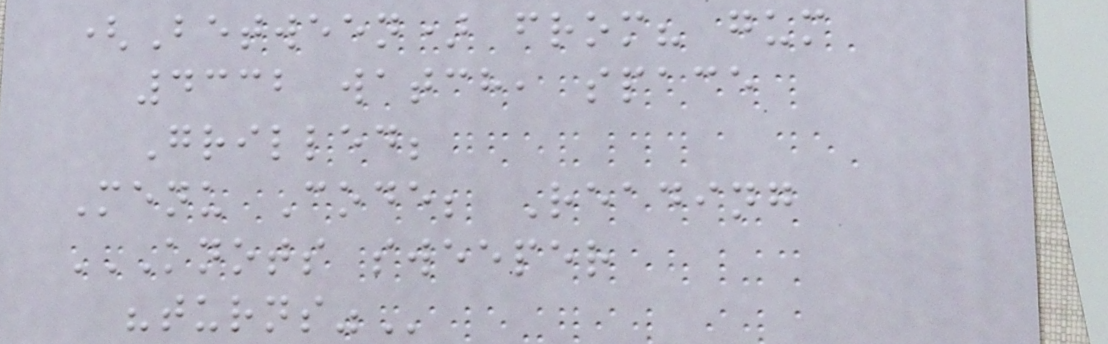(Between) from? gum
4332 watch, space
Grilled;
Menu Code; Reading
KNOTS SWEEPER
"TURNS"
